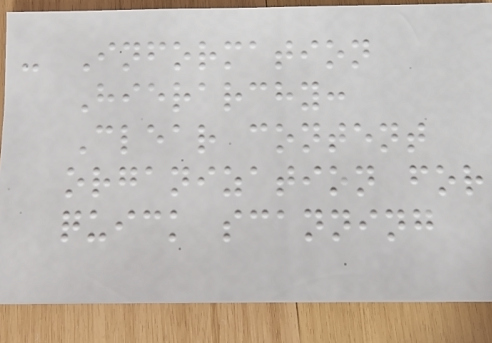- Information
Hierarchy:
Clear content
organization for
quick scanning
